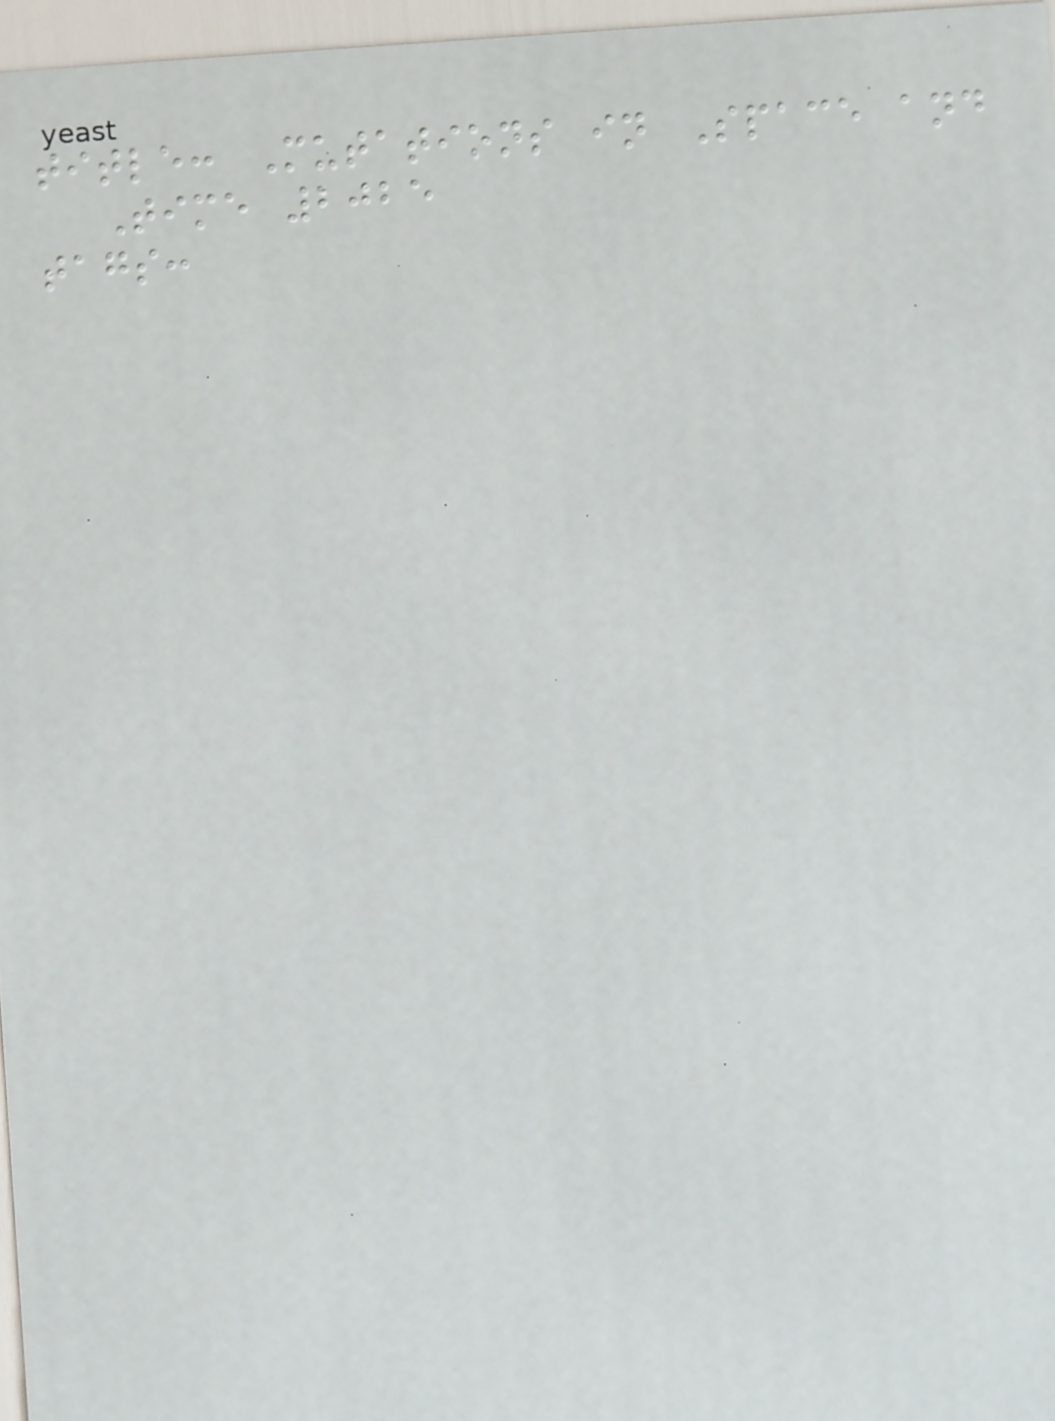title: Mutations in Space and
Time 2025
tags:
